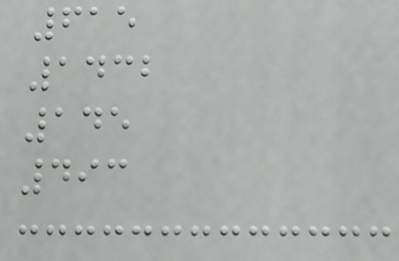615
1432
145
493
